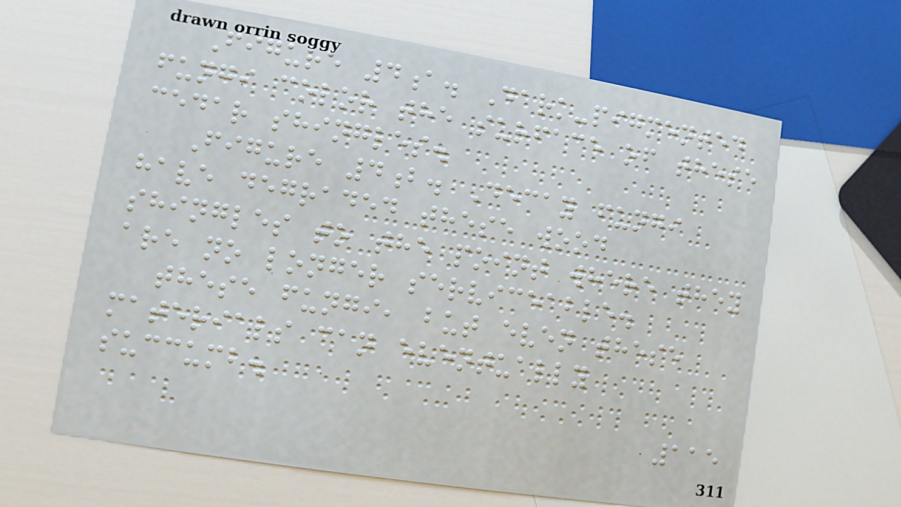Figure 4a. Dark-pigmented
fungi color the surface of these
cedar shingles.
Figure 4b. Decay fungi
have degraded these wood
shingles to the point where they
are no longer serviceable.
these fungi, but even these
materials can eventually
succumb.
115
